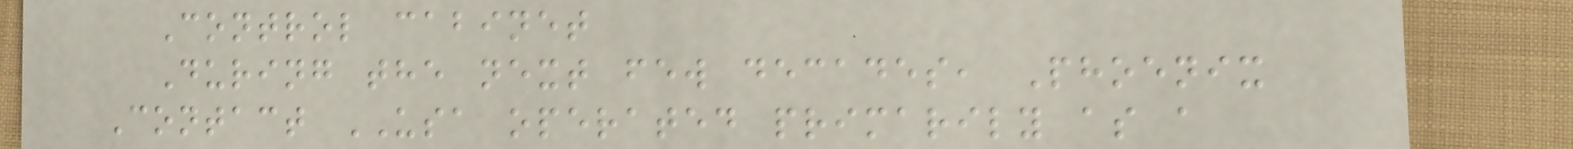Control cabinet
During the next few decades, Phoenix
Contact USA operated primarily as a
